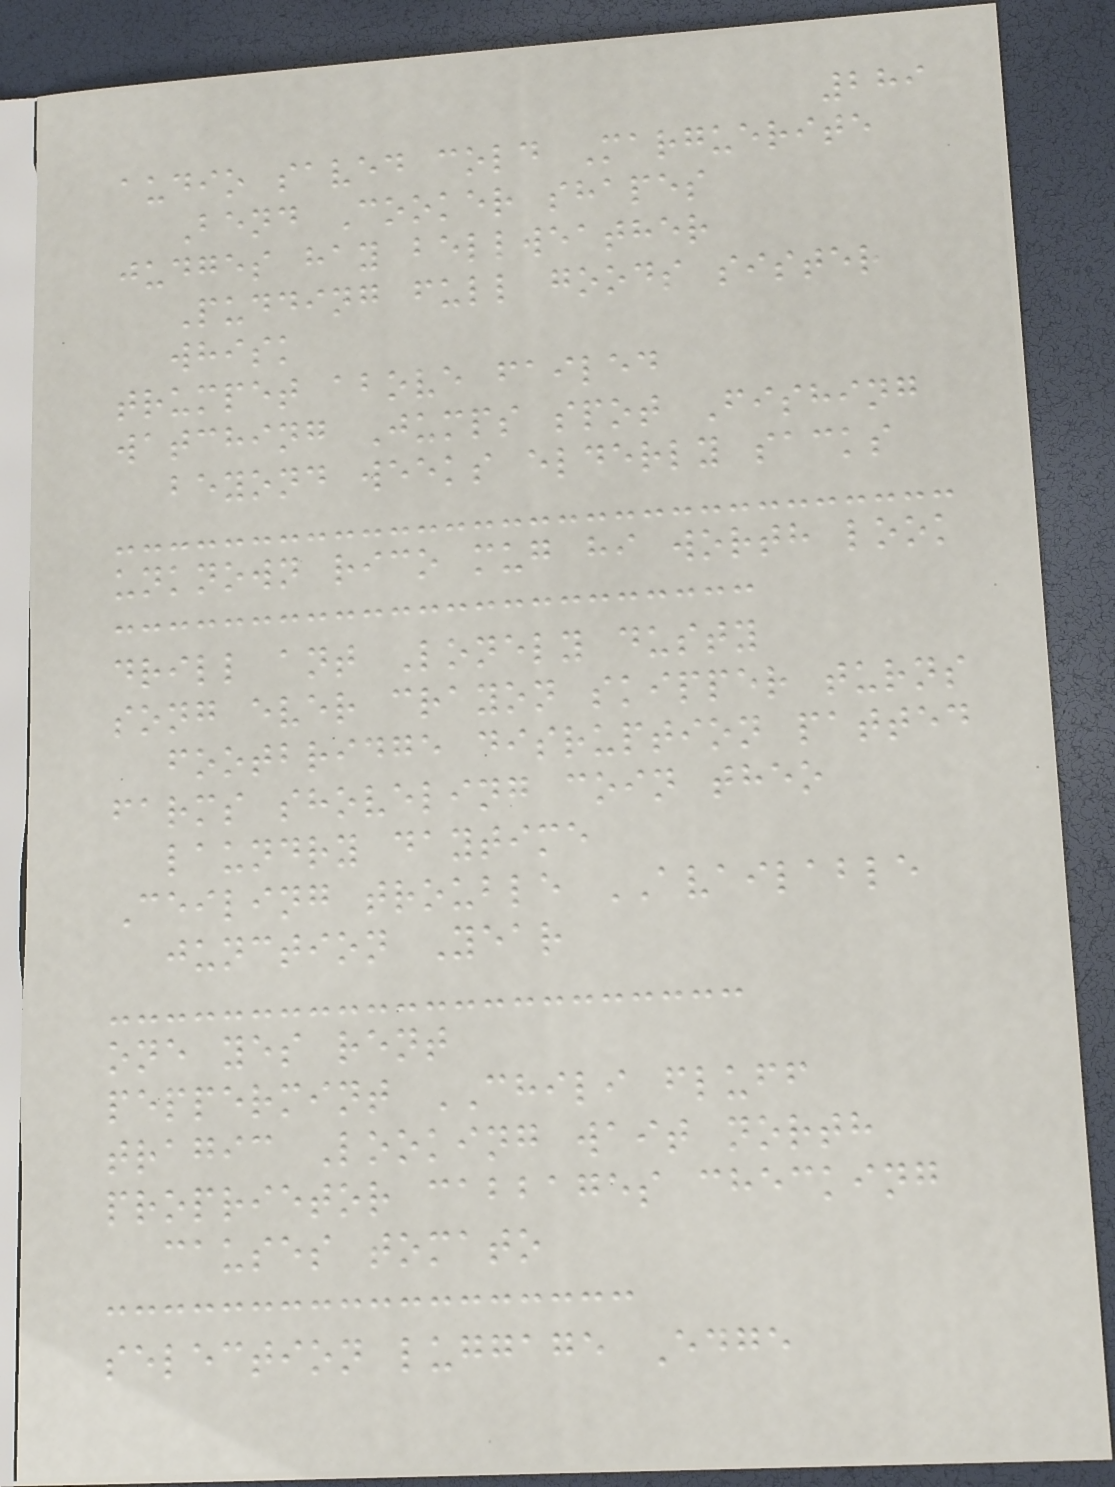289
audio saved cold Marguerite
Bend Cooker shapes
judges hay bellweather
Pudding full goods sister
whisk
trumpet above failed
watching Jumps spot Fishing
beyond weeks elderly sacks
unknown rico mug hi worth look
drill ant Lonely dusty
song ever crayon skipper turns
footbridge disruption patted
farms shoveling coin theo
laundry daytime
Ceiling trouble AVAILABLE
junction Year
one yes rent
peppermint CHILI fluff
tragic Looking wait north
proprietor cabbages checking
causes tomato
selection luggage Edge
